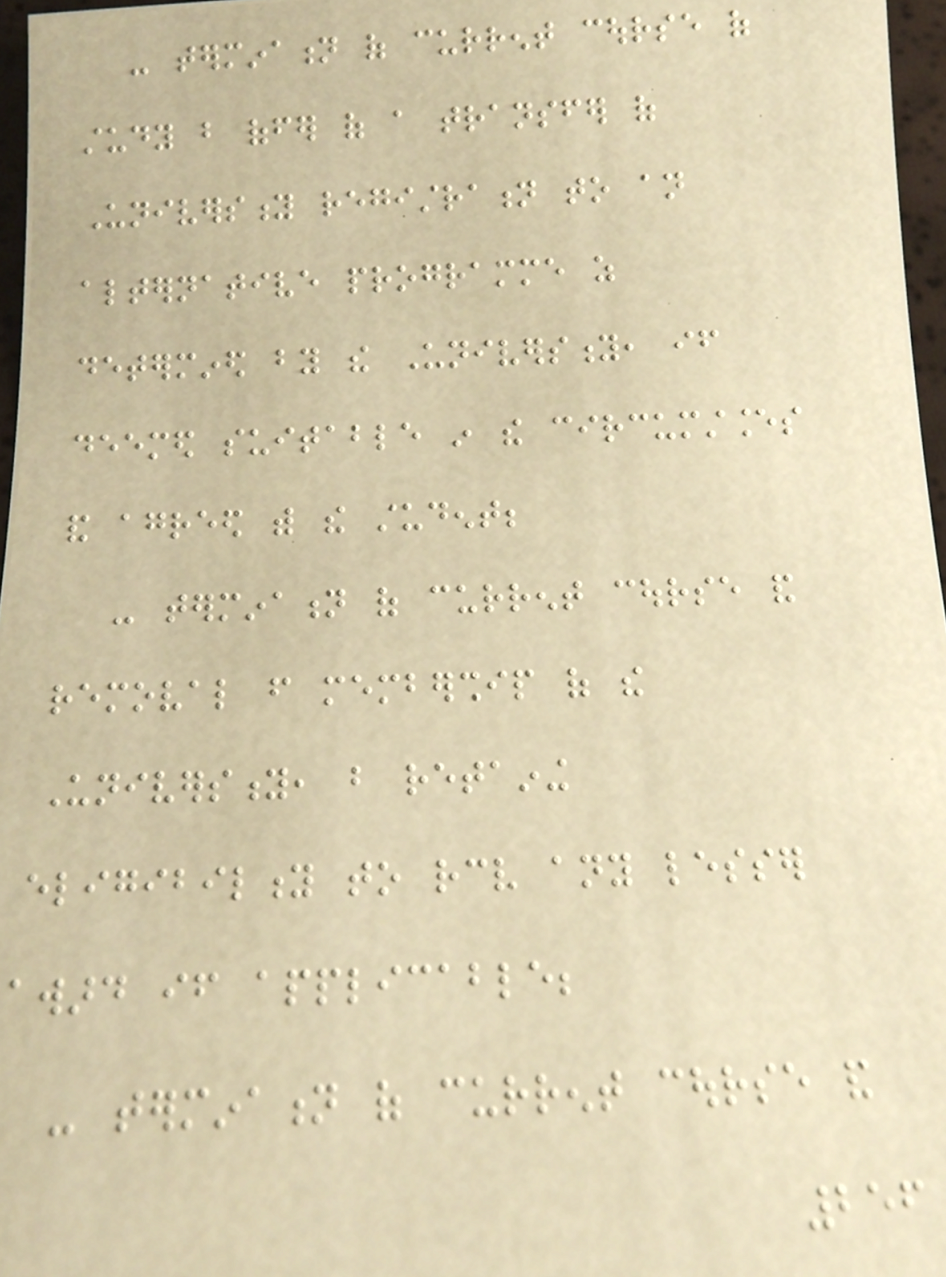- termination of current course of
study but offer of a transfer of
University registration to an
alternative programme as
determined by the University, if
deemed suitable in the circumstances
and agreed with the student;
- termination of current course and
removal from membership of the
University, but retaining
eligibility to receive any lesser
award if applicable;
- termination of current course and
256
